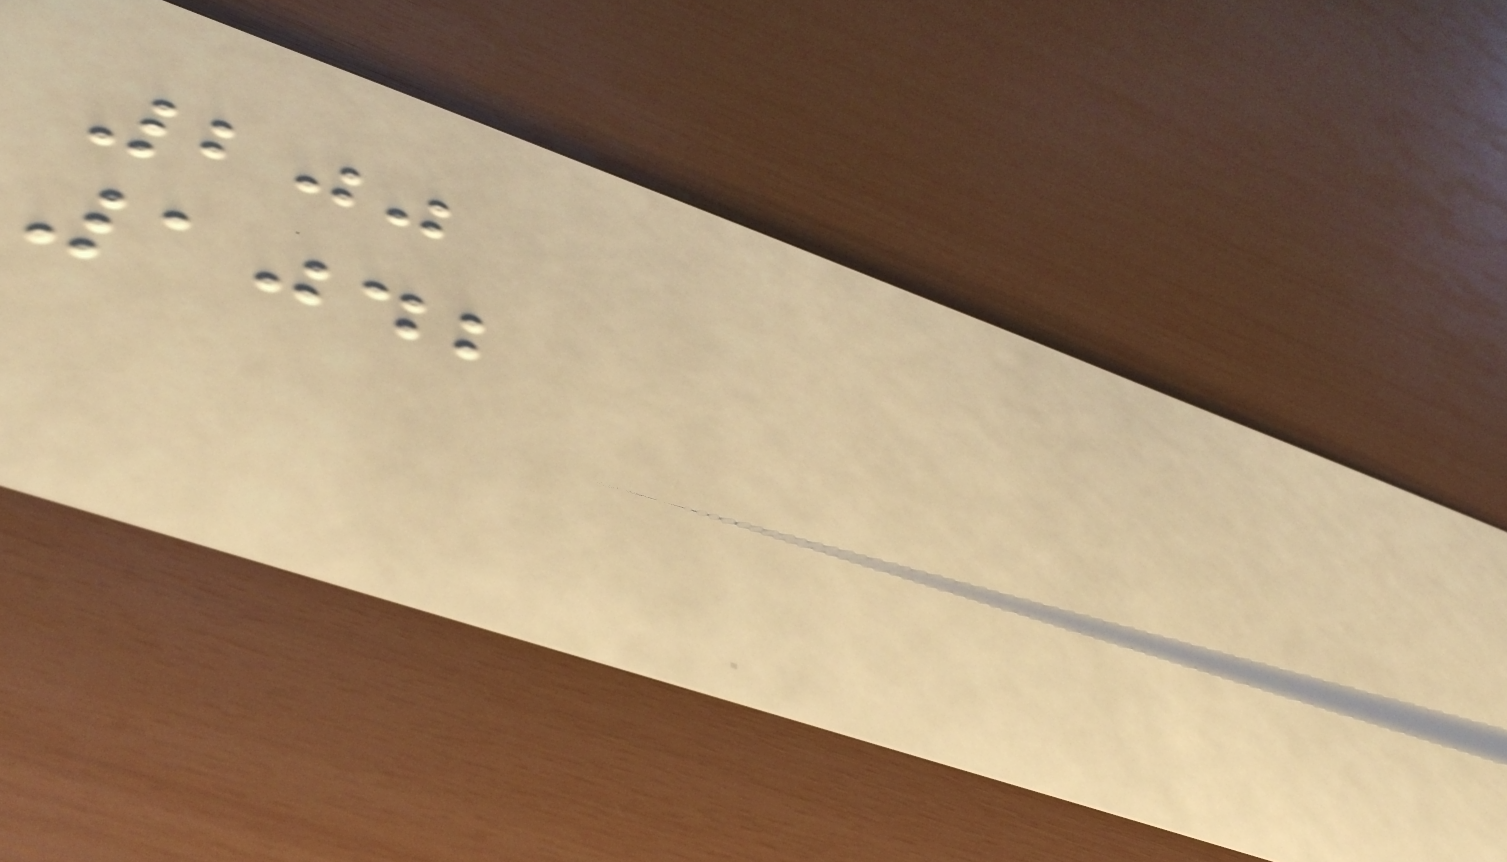200
1042
